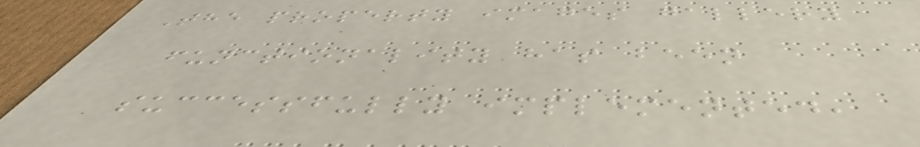The property images gallery
functionality has been
successfully implemented,
